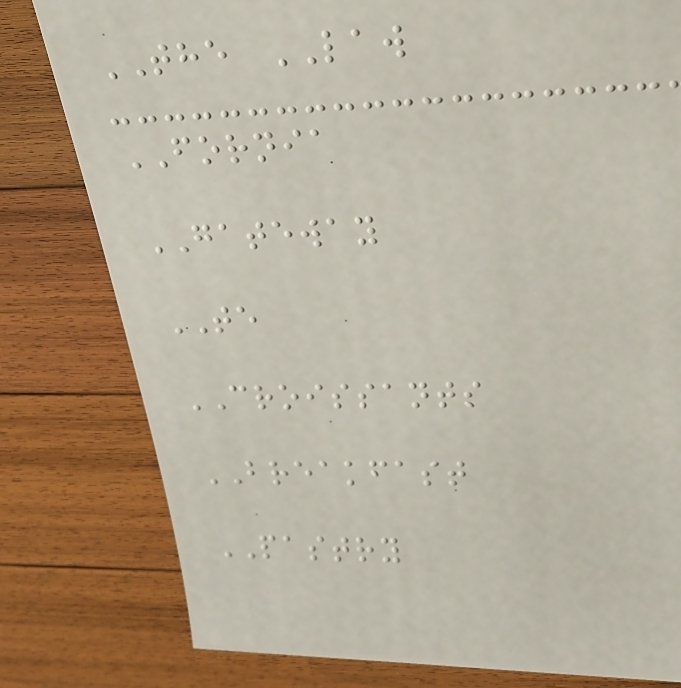THE LAW
FORNIA
GATEWAY
TE
CROISSANTS
BREAKFAST
PASTRY
